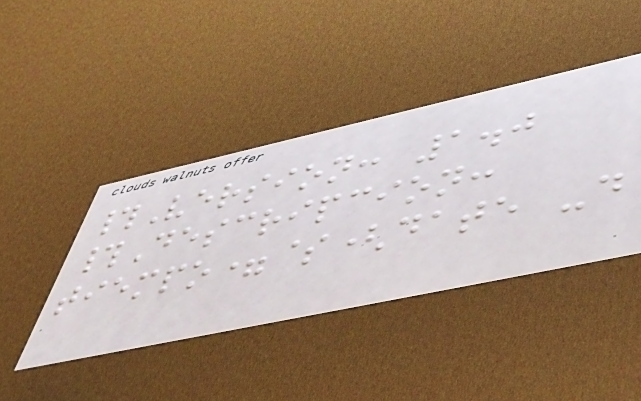#Version: 1.0
#Descripcion:
tiempo=$(date -d
